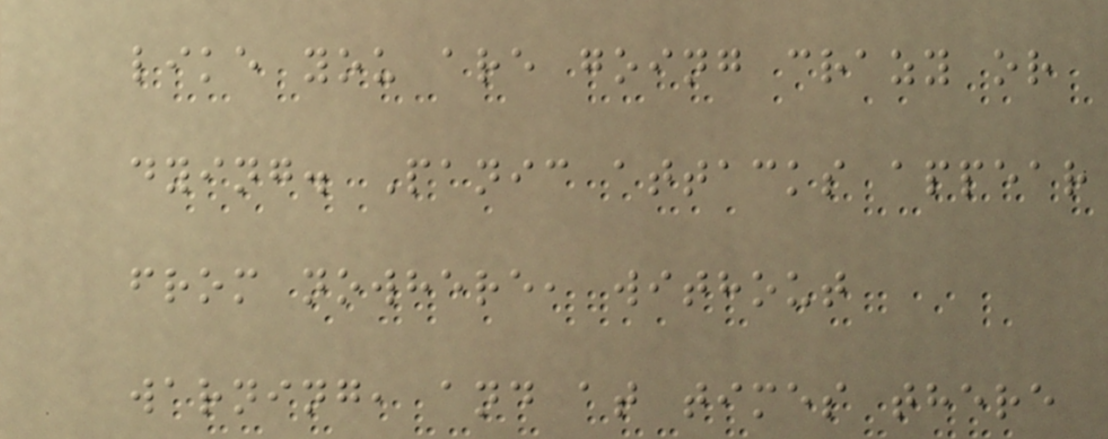like you are going crazy or
dying. Panic attacks appear
from nowhere, without
warning, and at times there
